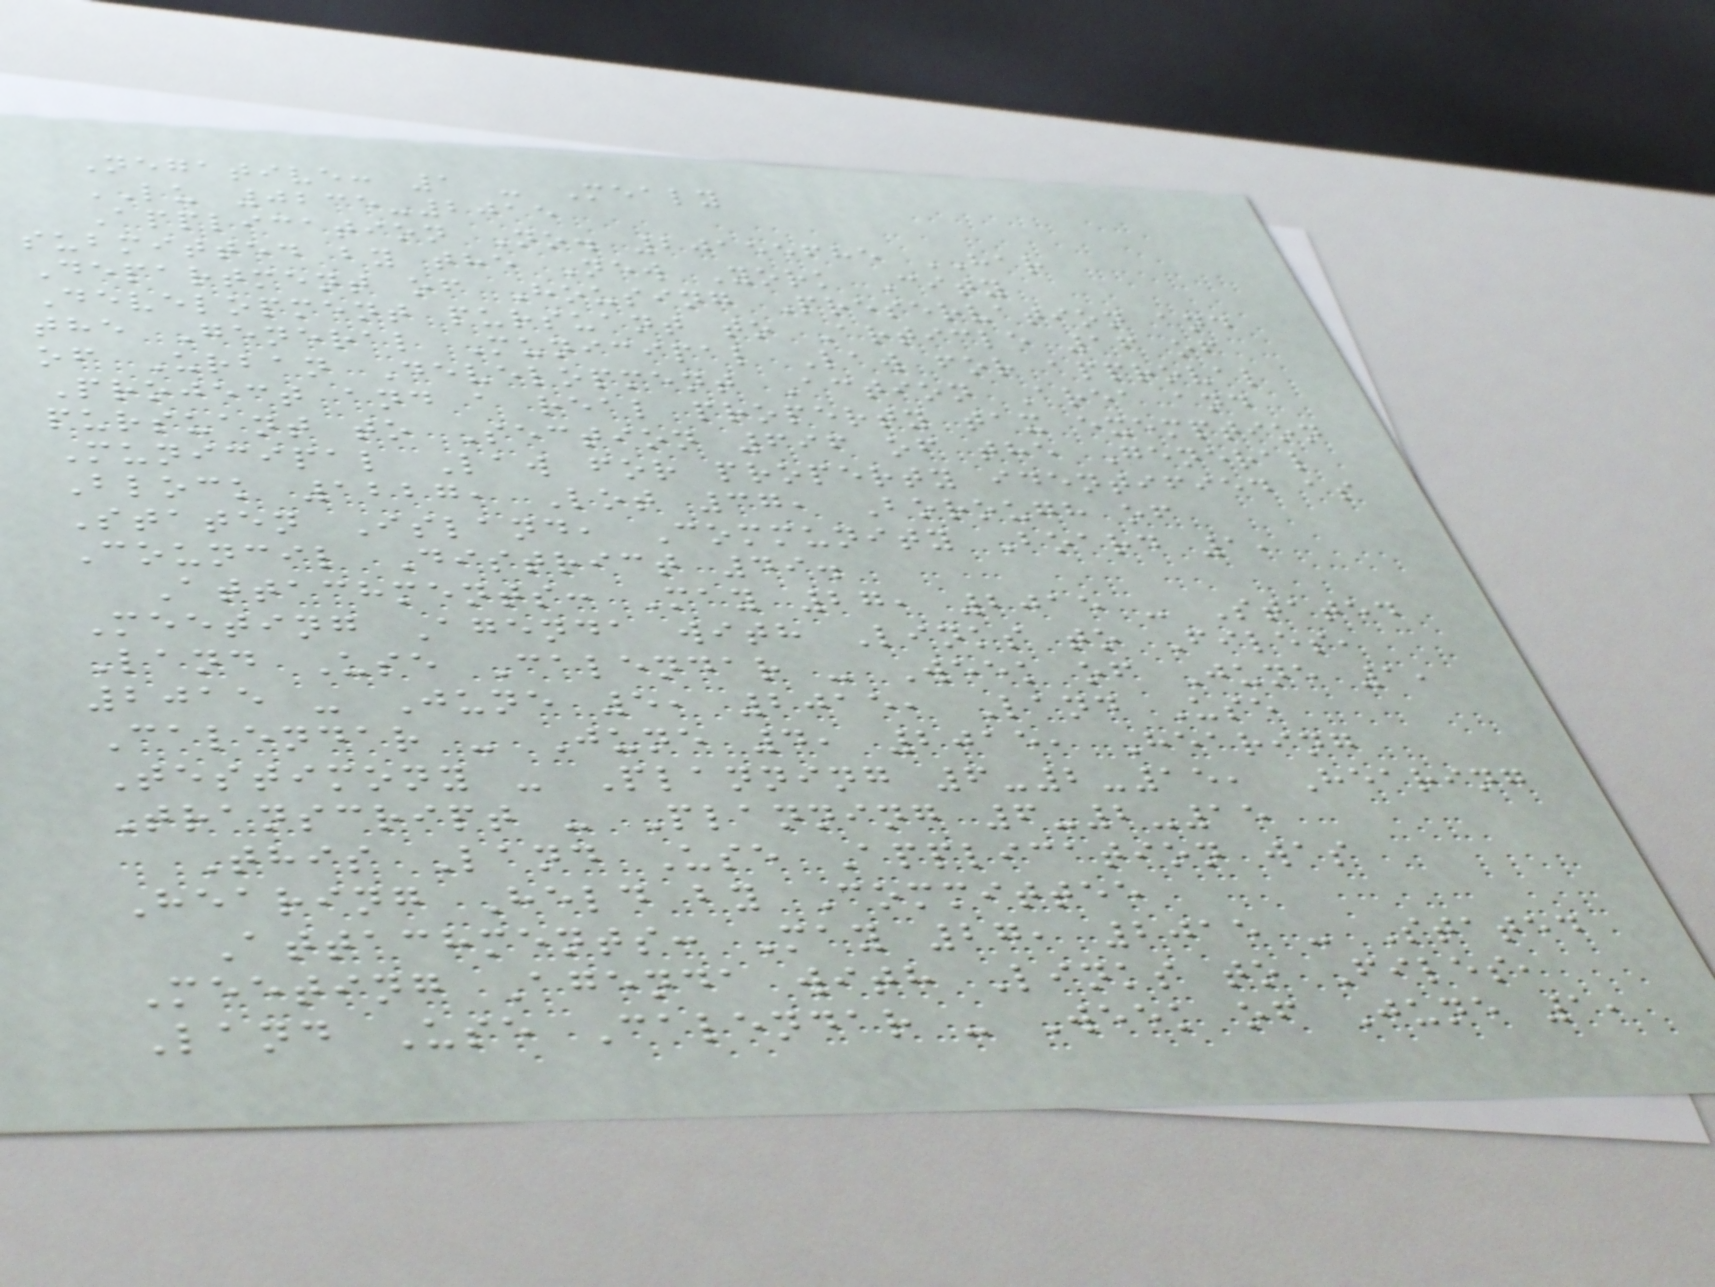Negative: 1 - Mealy
LU 0235-2015
Application No. 20155685 HAR
submitted by the New York City
Department of Housing Preservation and
Development pursuant to Article 16 of
the General Municipal Law for approval
of Urban Development Action Area and
Project and a real property tax exemption
pursuant to Section 696 of the General
Municipal Law for property identified as
Block 1227, Lot 37, Borough of
Staten Island, Community Board 1,
Council District 49.
Attachments: May 27, 2015 - Stated
Meeting Agenda with Links to Files,
Land Use Calendar - Week of June 1,
2015 - June 5, 2015, Land Use
Calendar - June 4, 2015, Hearing
Testimony - Planning 6-2-15, Hearing
Transcript - Planning 6-2-15
This Land Use Application was
Hearing Held by Committee
Attachments: May 27, 2015 - Stated
Meeting Agenda with Links to Files,
Land Use Calendar - Week of June 1,
